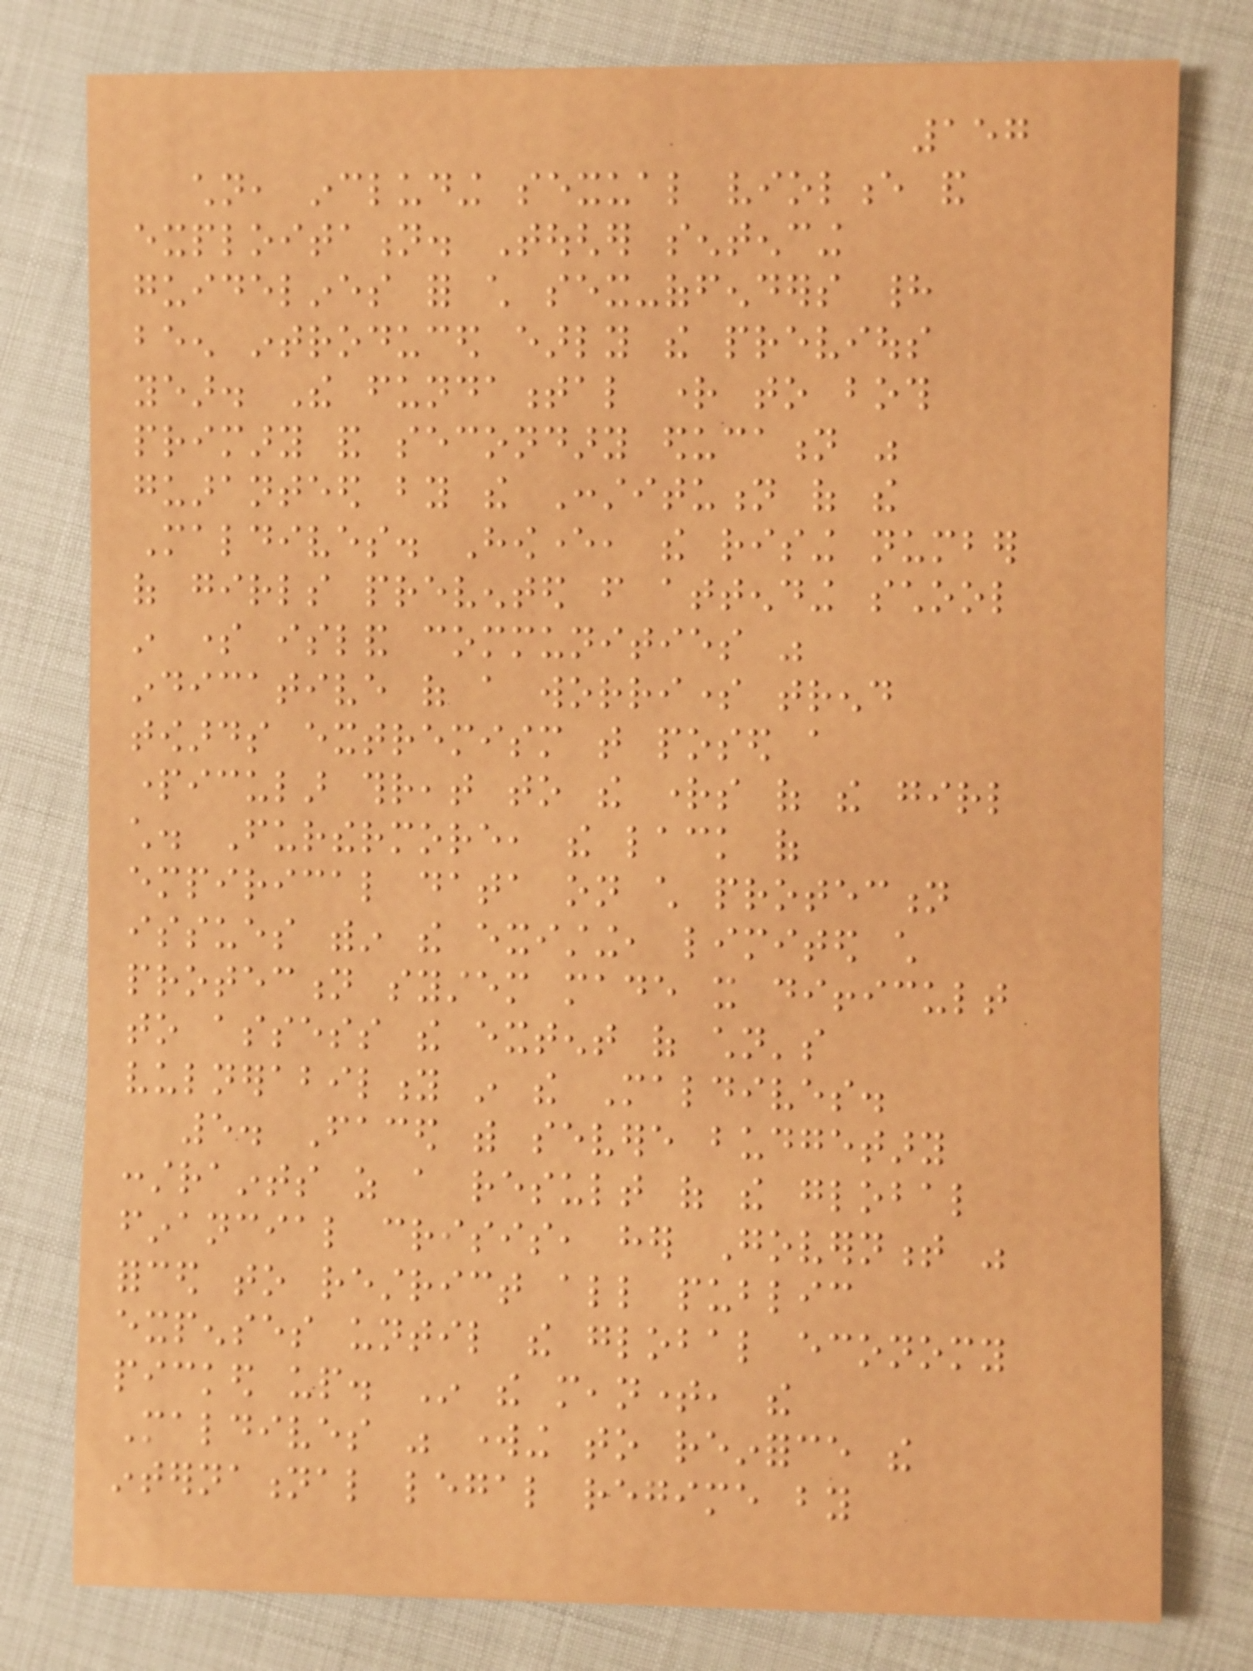157
children, including sexual violence and
exploitation. Tougher sentencing
guidelines for child sex-offenders had
been introduced early the previous
year. The fundamental right to both
primary and secondary education was
guaranteed by the Constitution of the
Maldives. However, the rising number
of girls prevented from attending school
in some island communities was
indicative of a worrisome trend
towards extremism that posed a
particular threat to the rights of the girl
child. Furthermore, the lack of
empirical data on child protection
issues within the existing, limited child
protection system made it difficult
to assess the extent of children's
vulnerability in the Maldives.
5. Faced with severe budgetary
constraints as a result of the global
financial crisis, her Government was
forced to restrict all public
expenses until the global economy
picked up. In the meantime, the
Maldives was working to reinforce the
international legal regime by
